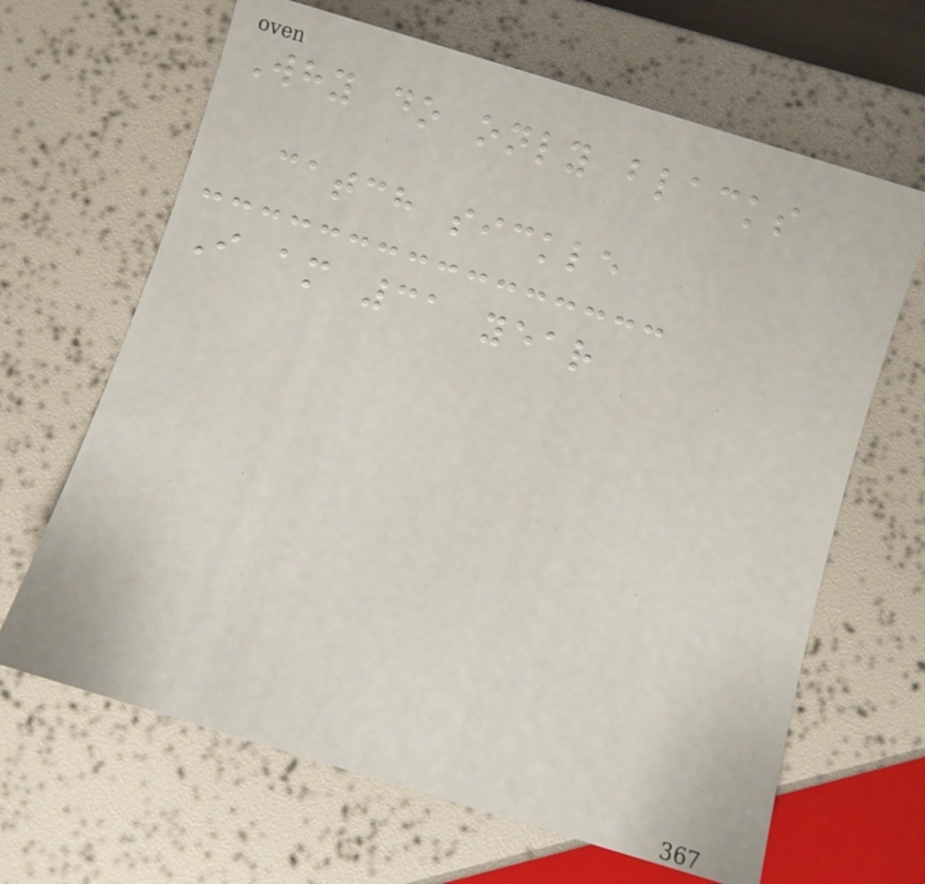Why do only blacks
catch sickle
I am 31 year
